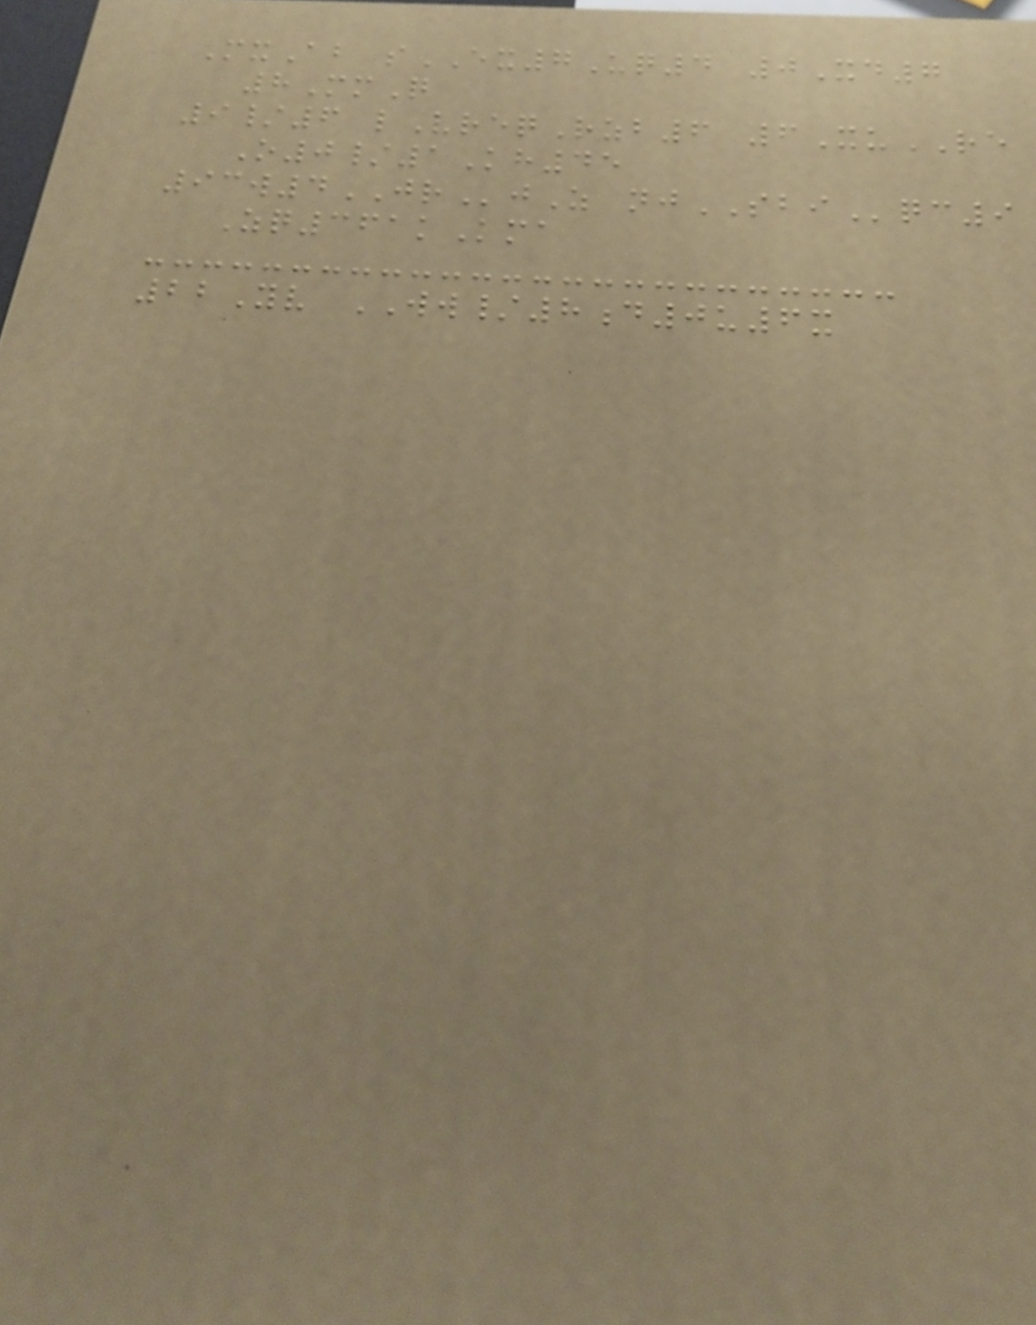MxAb sEX7Uq4 0Xd7
8MmQ
9/6 lVreqRzb6 6XuRE
O0/1Kh45
93w4JRjZ njSBIqc9
Zq361kKma
22Yv WW/8d0u6x
